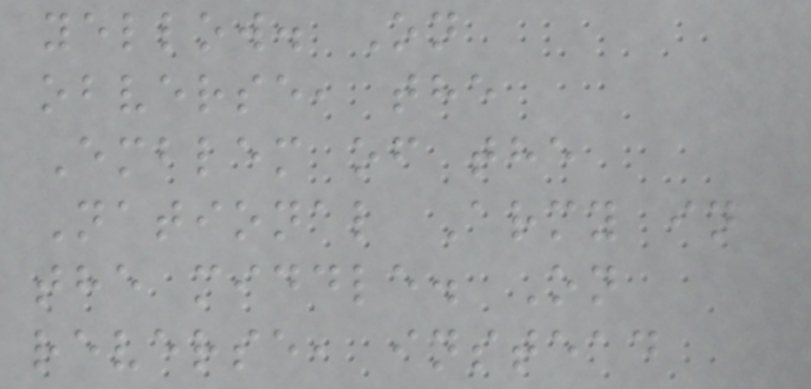yellow. On
obverse, the
Emblem of the
National Army in
the middle. On
reverse, instead
